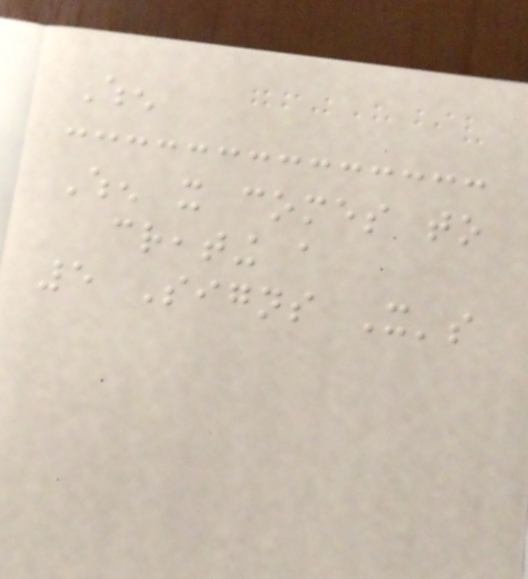When
When it comes to
creating a
5 Signs It's
